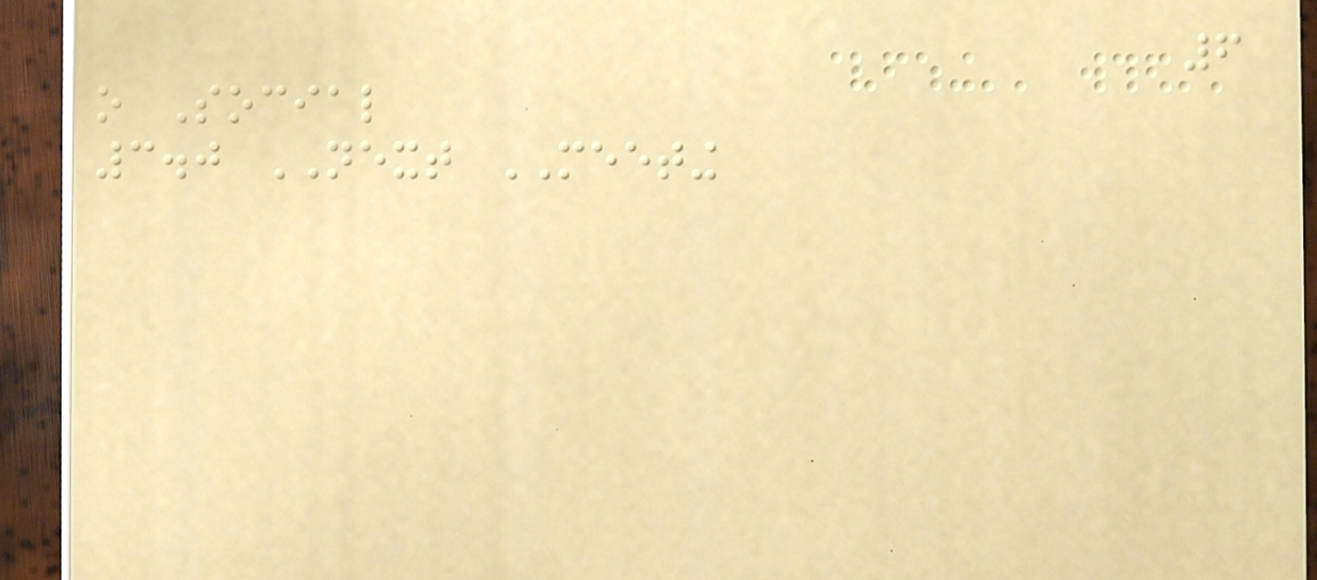6
o Social
3.0 NEXT MEETING
